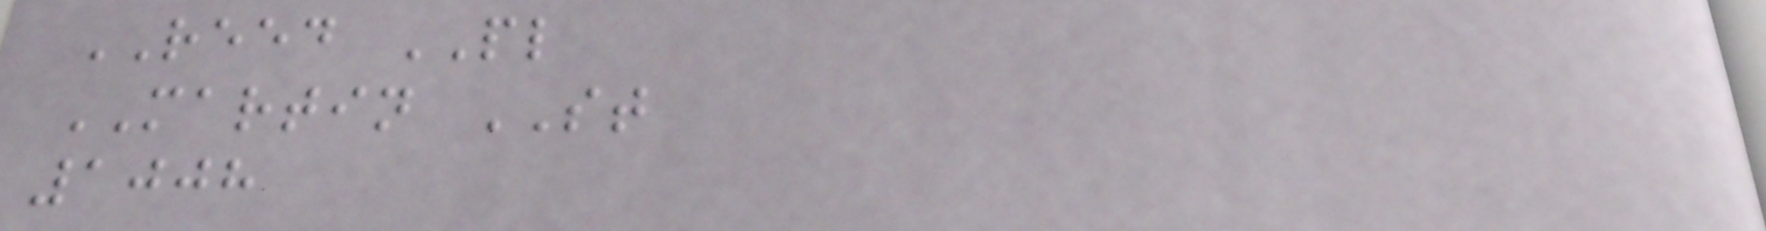REED PL
MARTIN ST
1008
